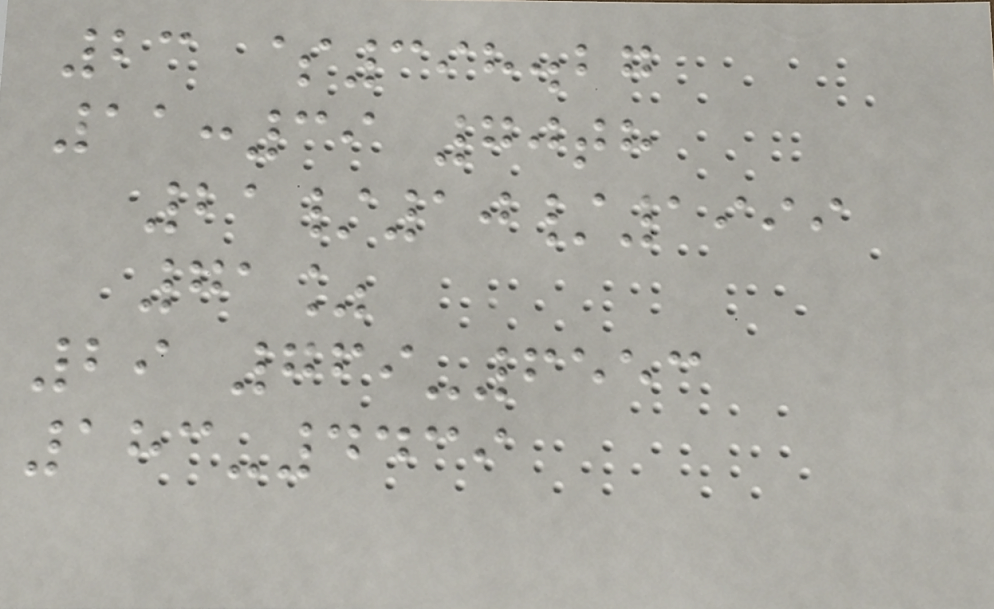23 $398.27
11:39 70th
21/10/1999
71%
29 769-6553
183-4439
